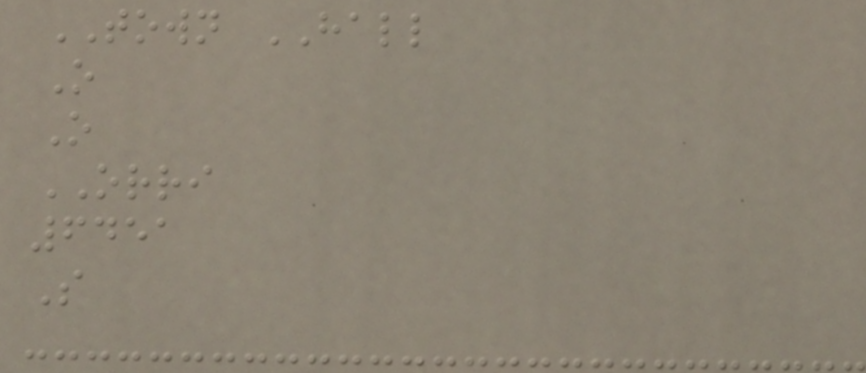TOWN HALL
O
O
ORRI
6451
S
